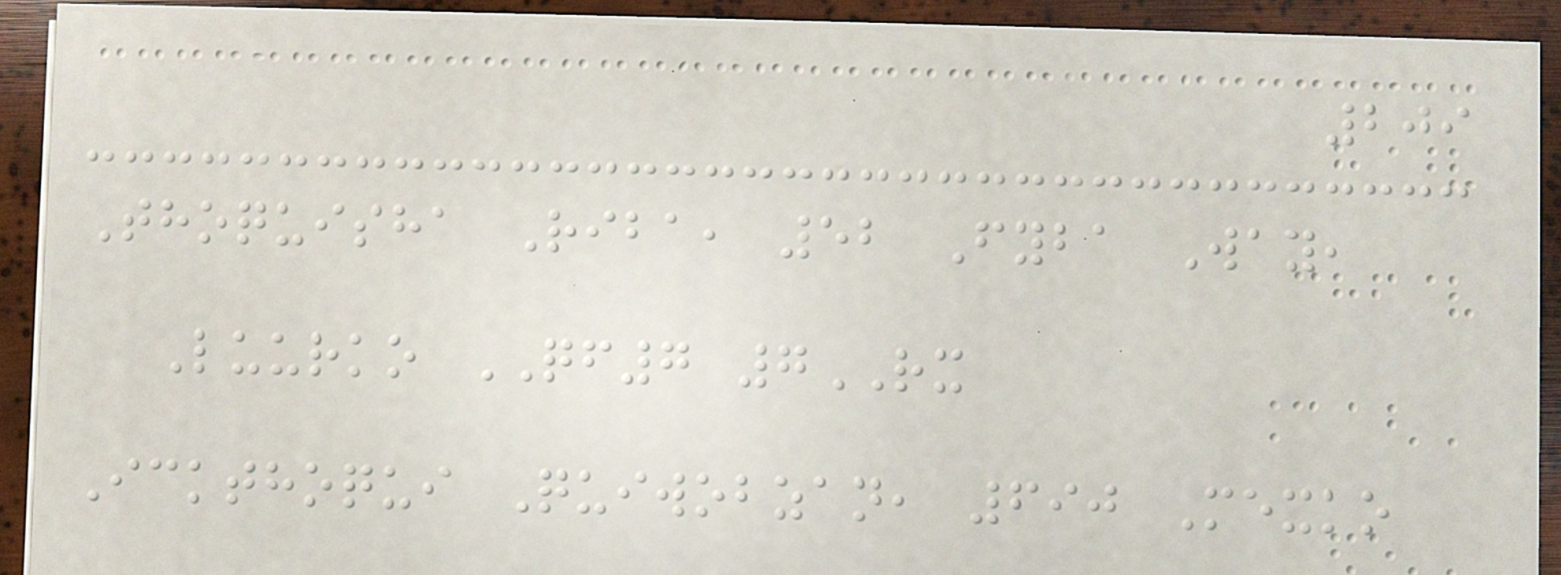209
Thoquisha Riba, 52 Fyba Way,
Luurko QF7 7RX
Ickthoqui Quiwobzan, 690 Mexko
